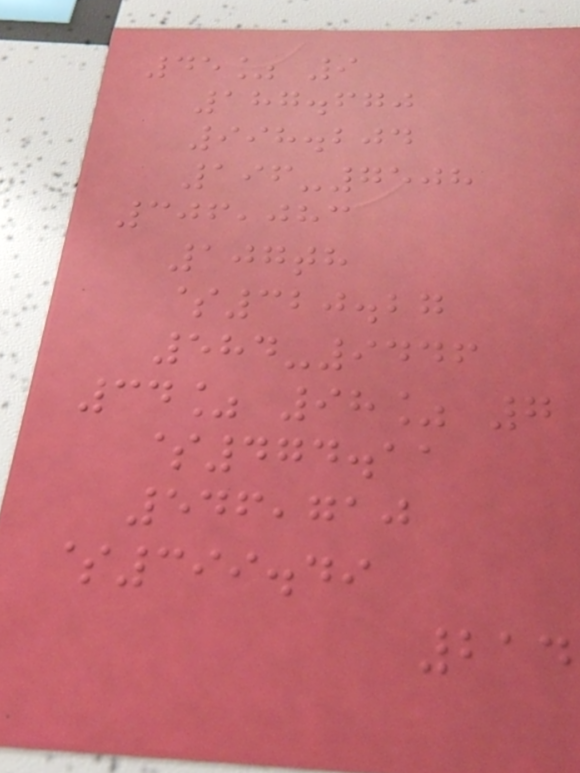45% 9
187.670
998.204
196-7508
306,083
107th
$320.27
584-9446
34% 98% 7
$474.11
546,710
$399.49
214
